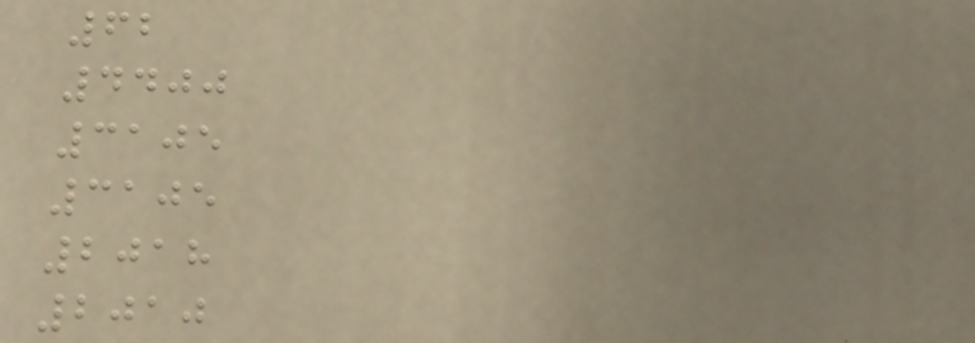62
4400
3105
3105
2018
2010
